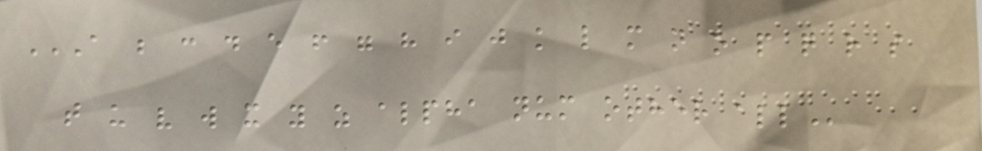A B C D E F G H I J K L M N O P Q R S
T U V W X Y Z ALPHA NUM OTHER ALL
